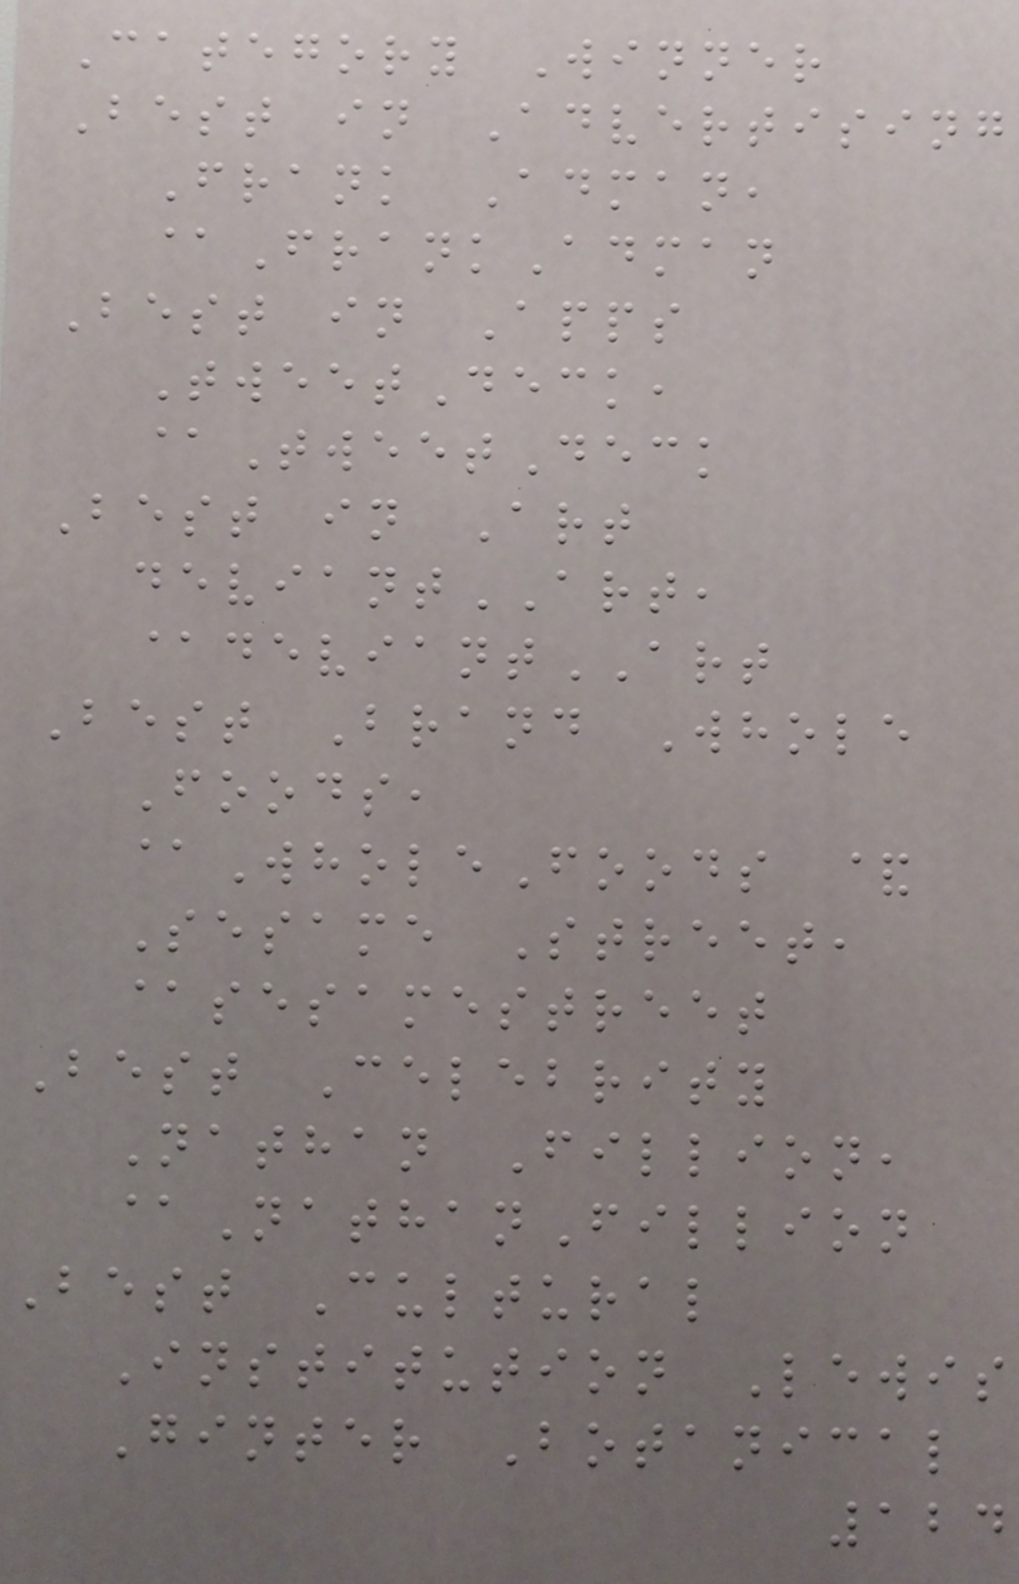Category Winner
Best in Advertising
Frank Adman,
@FrankAdman
Best in Apps
TweetDeck,
@TweetDeck
Best in Art
deviantART,
@deviantART
Best Brand Whole
Foods,
@WholeFoods &
Sesame Street,
@sesamestreet
Best Celebrity
Nathan Fillion,
@NathanFillion
Best Cultural
Institution Lewis
Ginter Botanical
124
